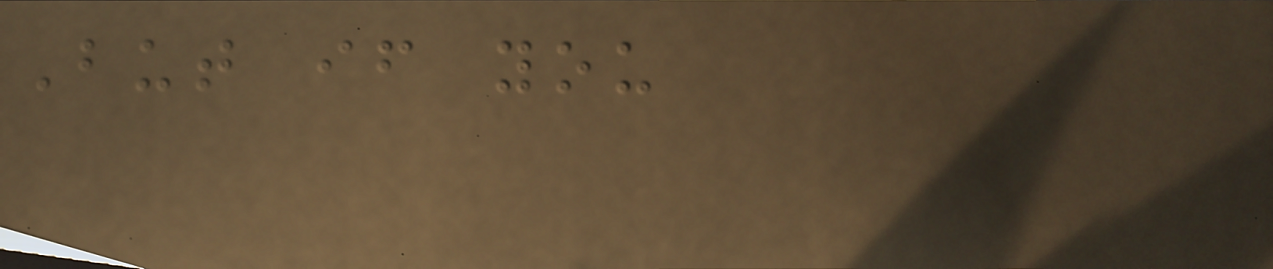But if you
